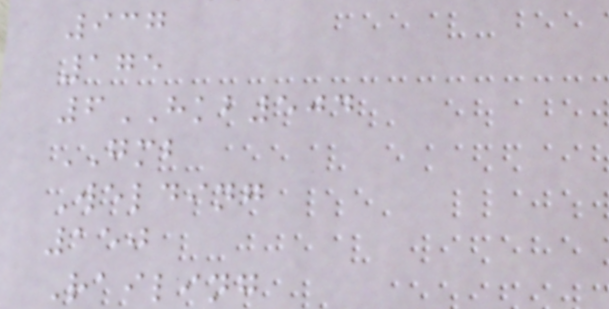937
175
6HKB504
GMB
Welding
150
Railing
